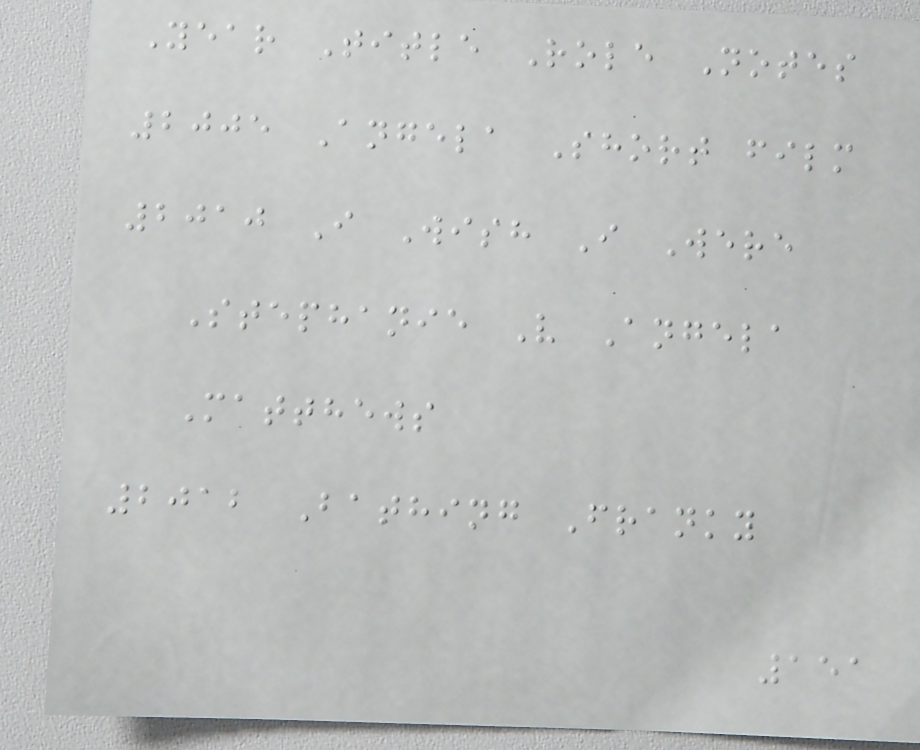Year Title Role Notes
2005 Angela Short film
2010 I Wish I Were
Stephanie V Angela
Matthews
2012 Bathing Franky
151
